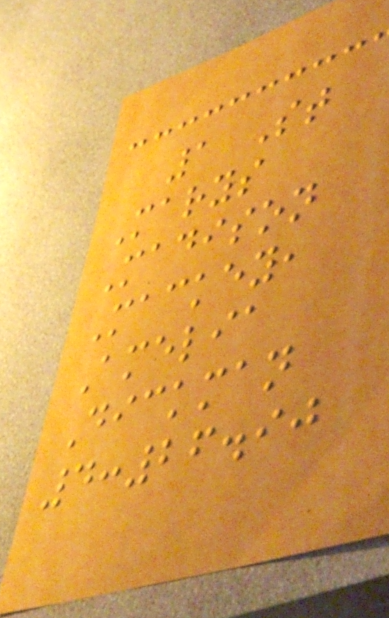1 St
Marys
Madison
Mackey,
Amelia
Dickman
4:26.90
